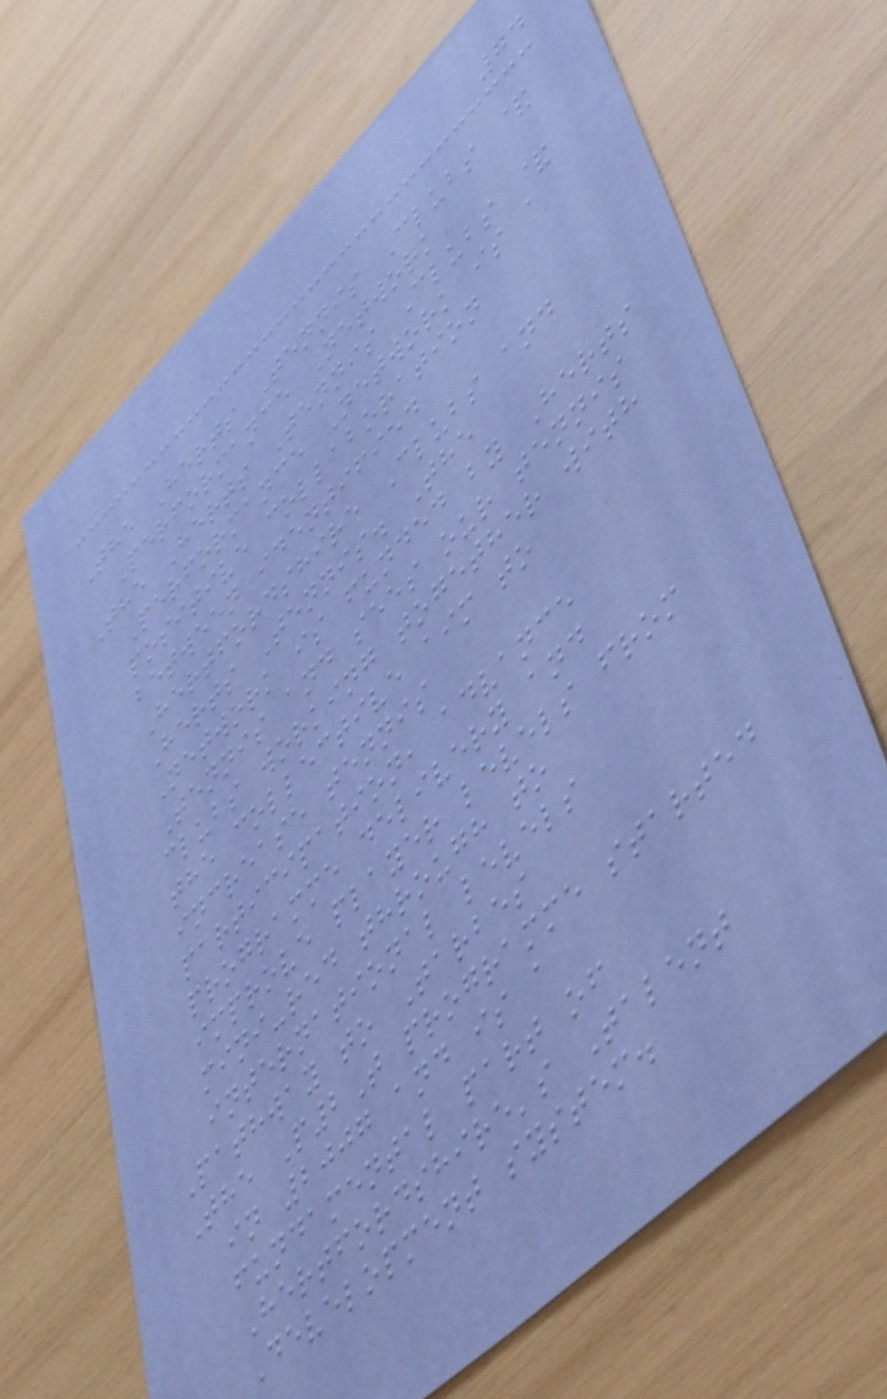74
The Herts Tennis Clubs &
Performance Network
The Herts Tennis Clubs &
Performance Network is a
positive collaboration
between identified
Hertfordshire Clubs and
Herts Tennis. The
Network is funded by Herts
Tennis and sees our tennis
clubs working together with
the collective aim to
increase tennis
participation, advance
programme delivery and
improve player levels from
mini-red through to
international levels
Pathway to Tarbes
The P2T programme started
in 2007 and is a
fundamental part of
Hertfordshire's Talent
Development system.
